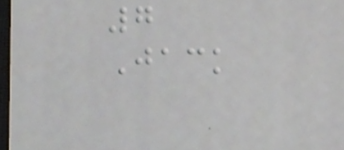7
Jack
